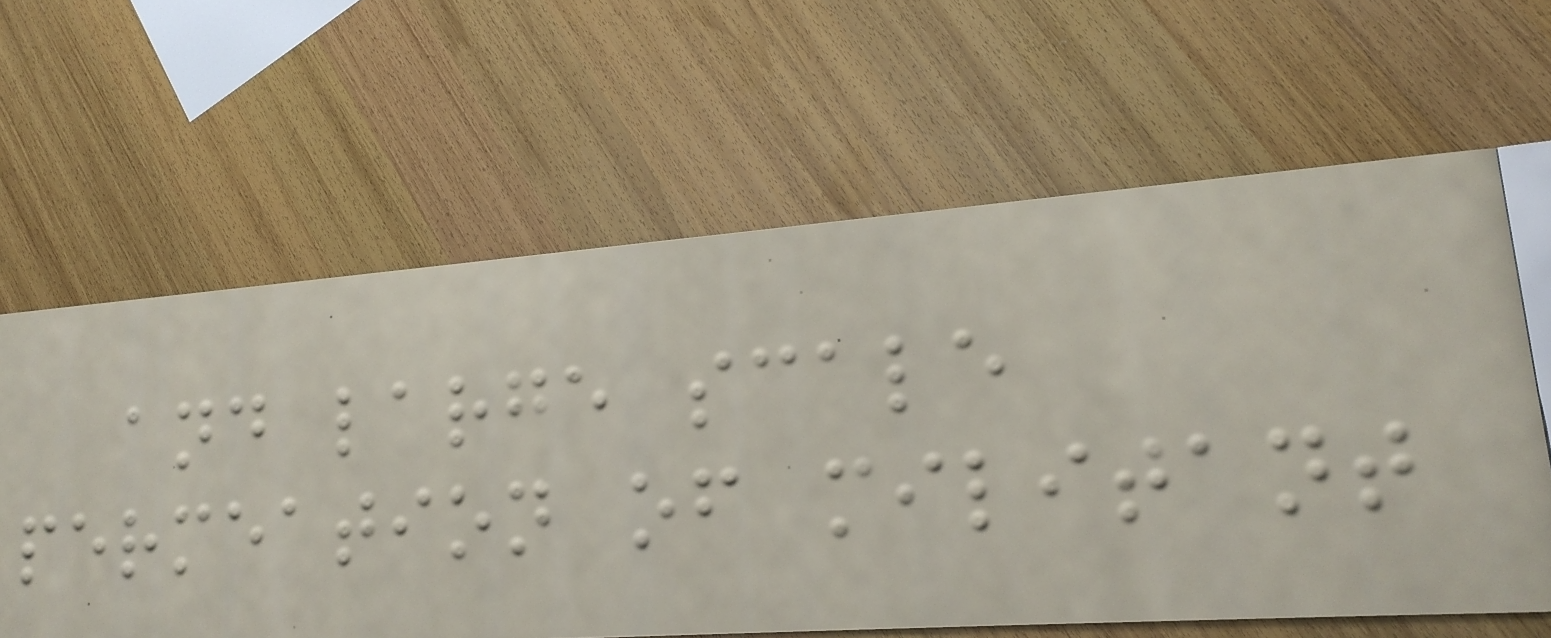and large scale
permeation of militant
